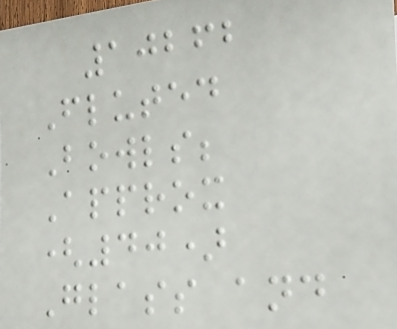10262
Fluted
Bowls;
Approx
(40)
Glass and
